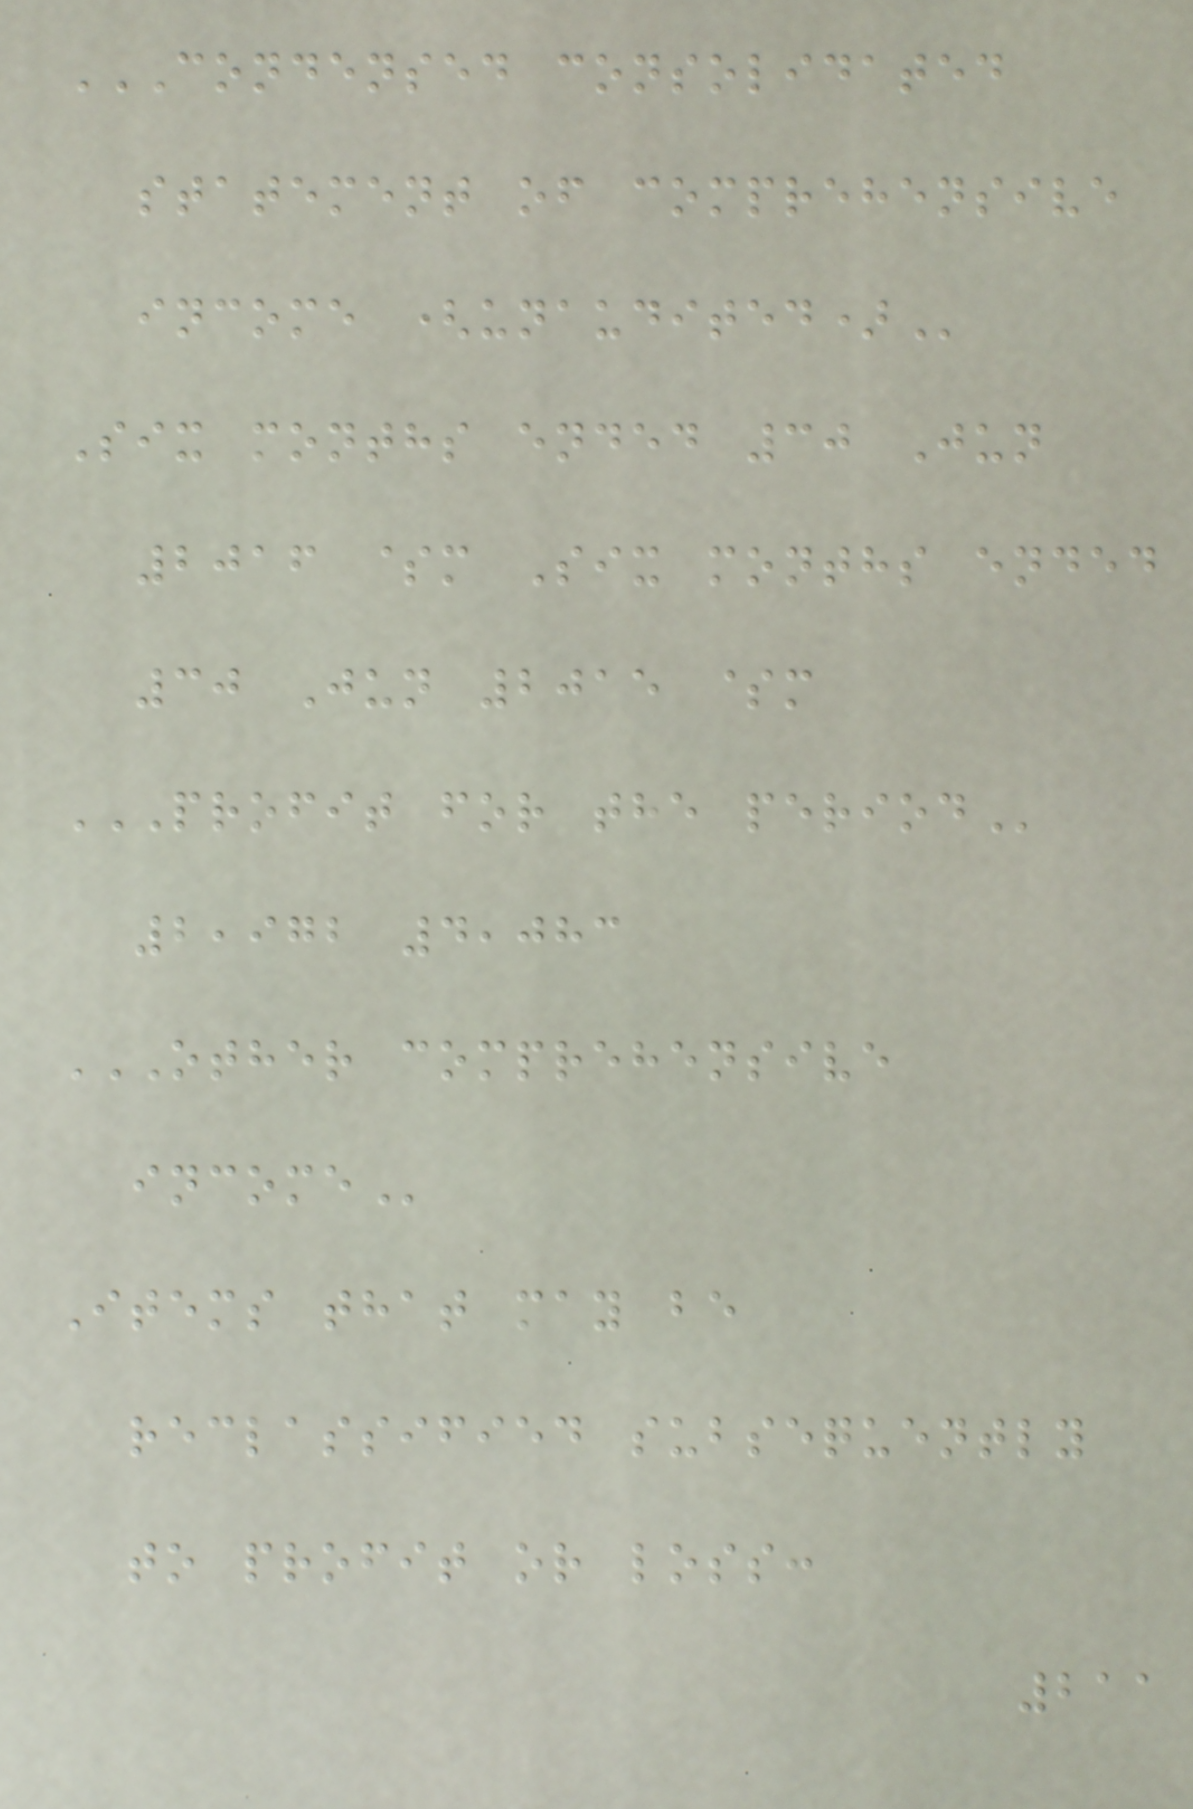CONDENSED CONSOLIDATED
STATEMENT OF COMPREHENSIVE
INCOME (UNAUDITED)
Six months ended 30 Jun
2016 $m Six months ended
30 Jun 2015 $m
PROFIT FOR THE PERIOD
2,972 4,083
OTHER COMPREHENSIVE
INCOME
Items that may be
reclassified subsequently
to profit or loss:
211
